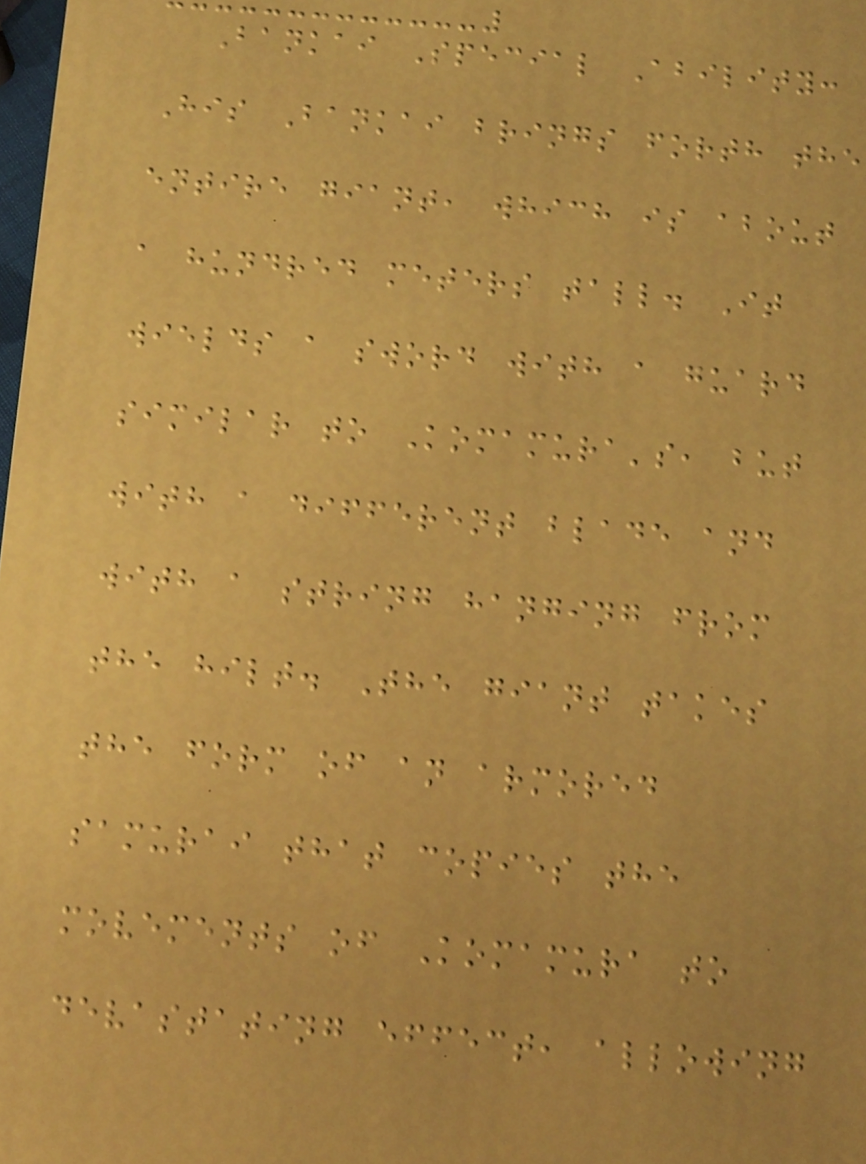Bankai Special Ability:
His Bankai brings forth the
entire giant, which is about
a hundred meters tall. It
wields a sword with a guard
similar to Komamura's, but
with a different blade and
with a string hanging from
the hilt. The giant takes
the form of an armored
samurai that copies the
movements of Komamura to
devastating effect, allowing
